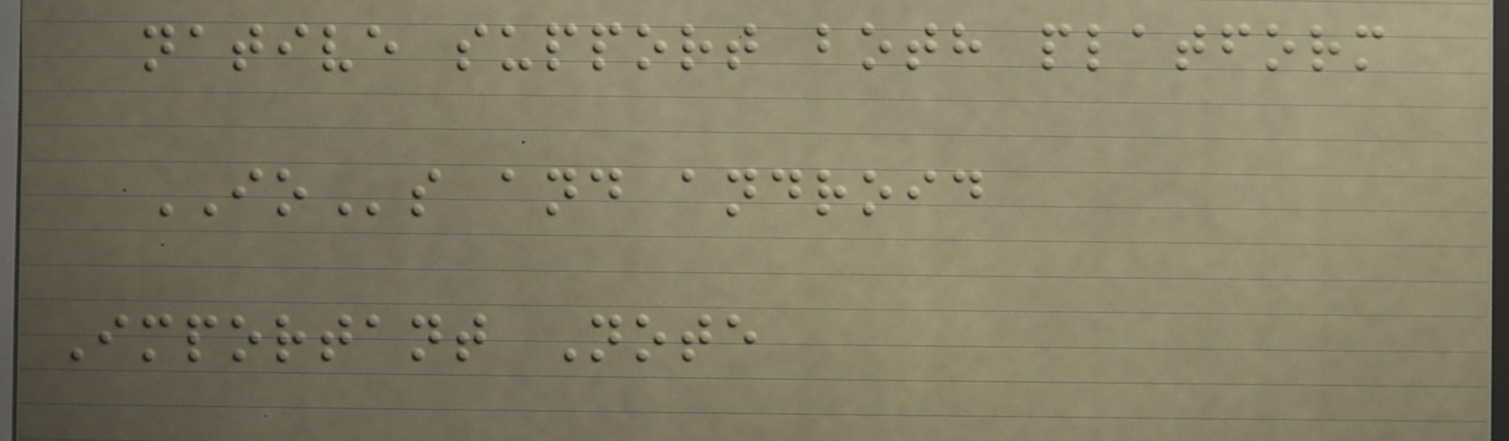native support both platform
IOs and android
Important Note
